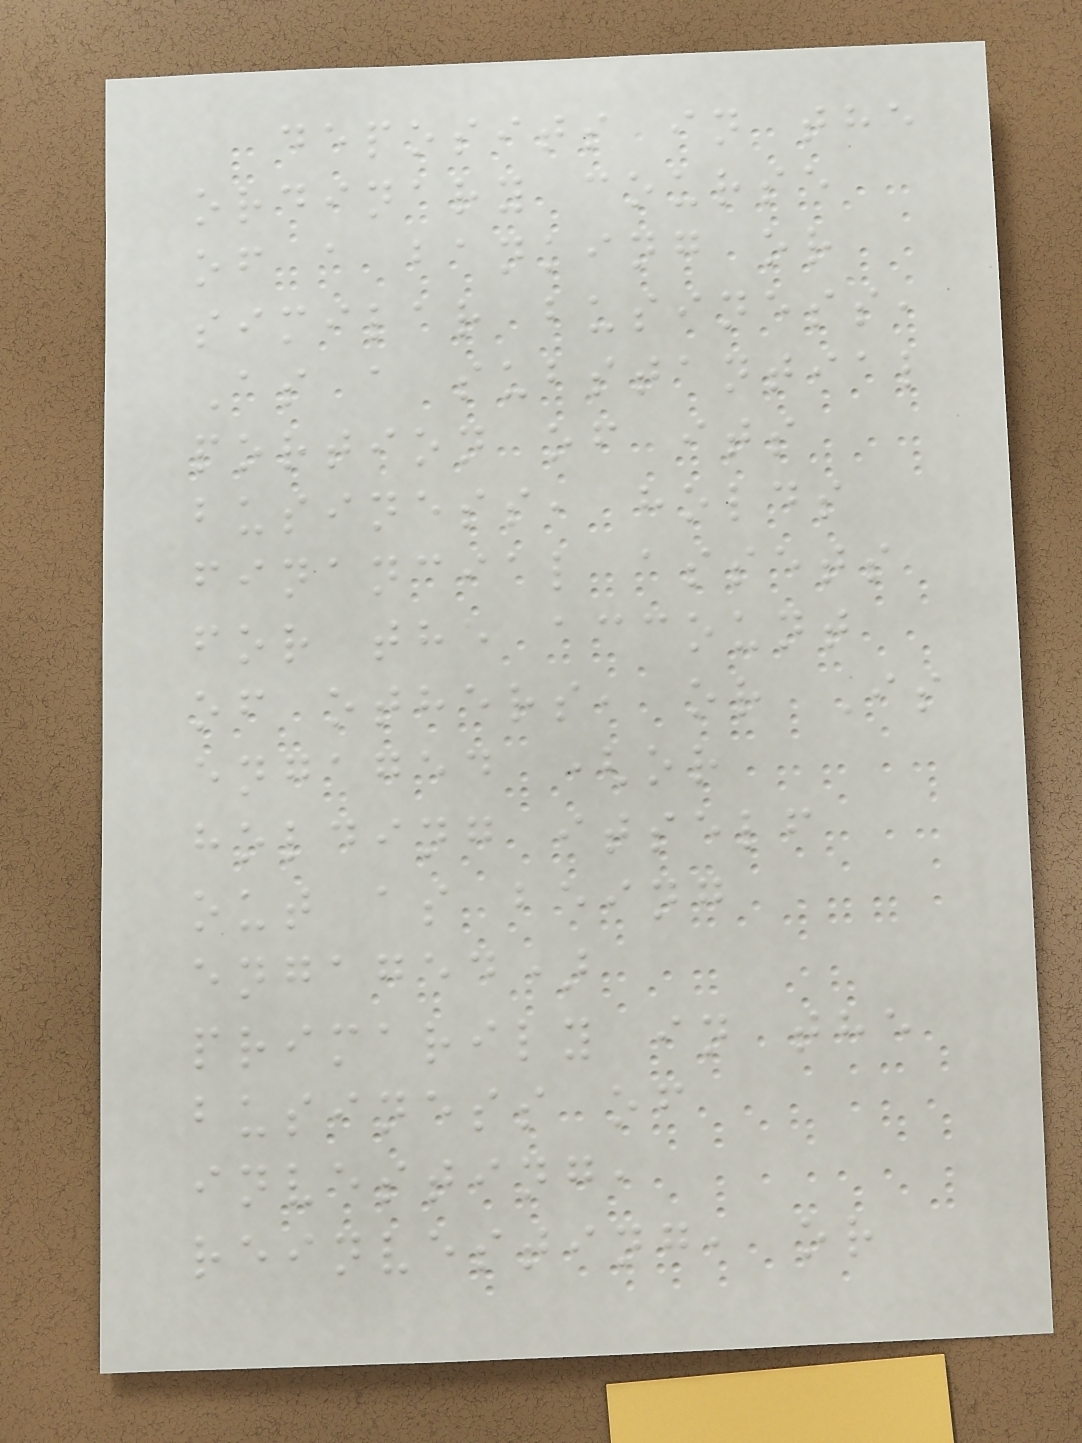deposits in the
ordinary course
of a banking or
similar business,
As a substantial
portion of its
business, holds
financial assets
for the account
of others, or Is
engaged (or
holding itself
out as being
engaged)
primarily in the
business of
investing,
reinvesting, or
